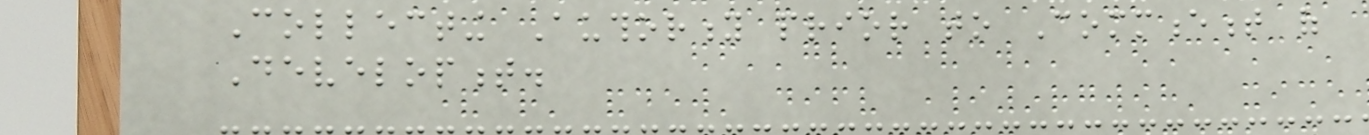Collecting Authority prior to Commencement of
Development.
